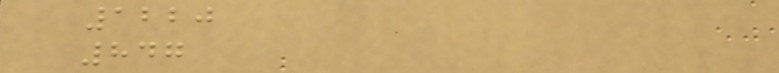1220
847
